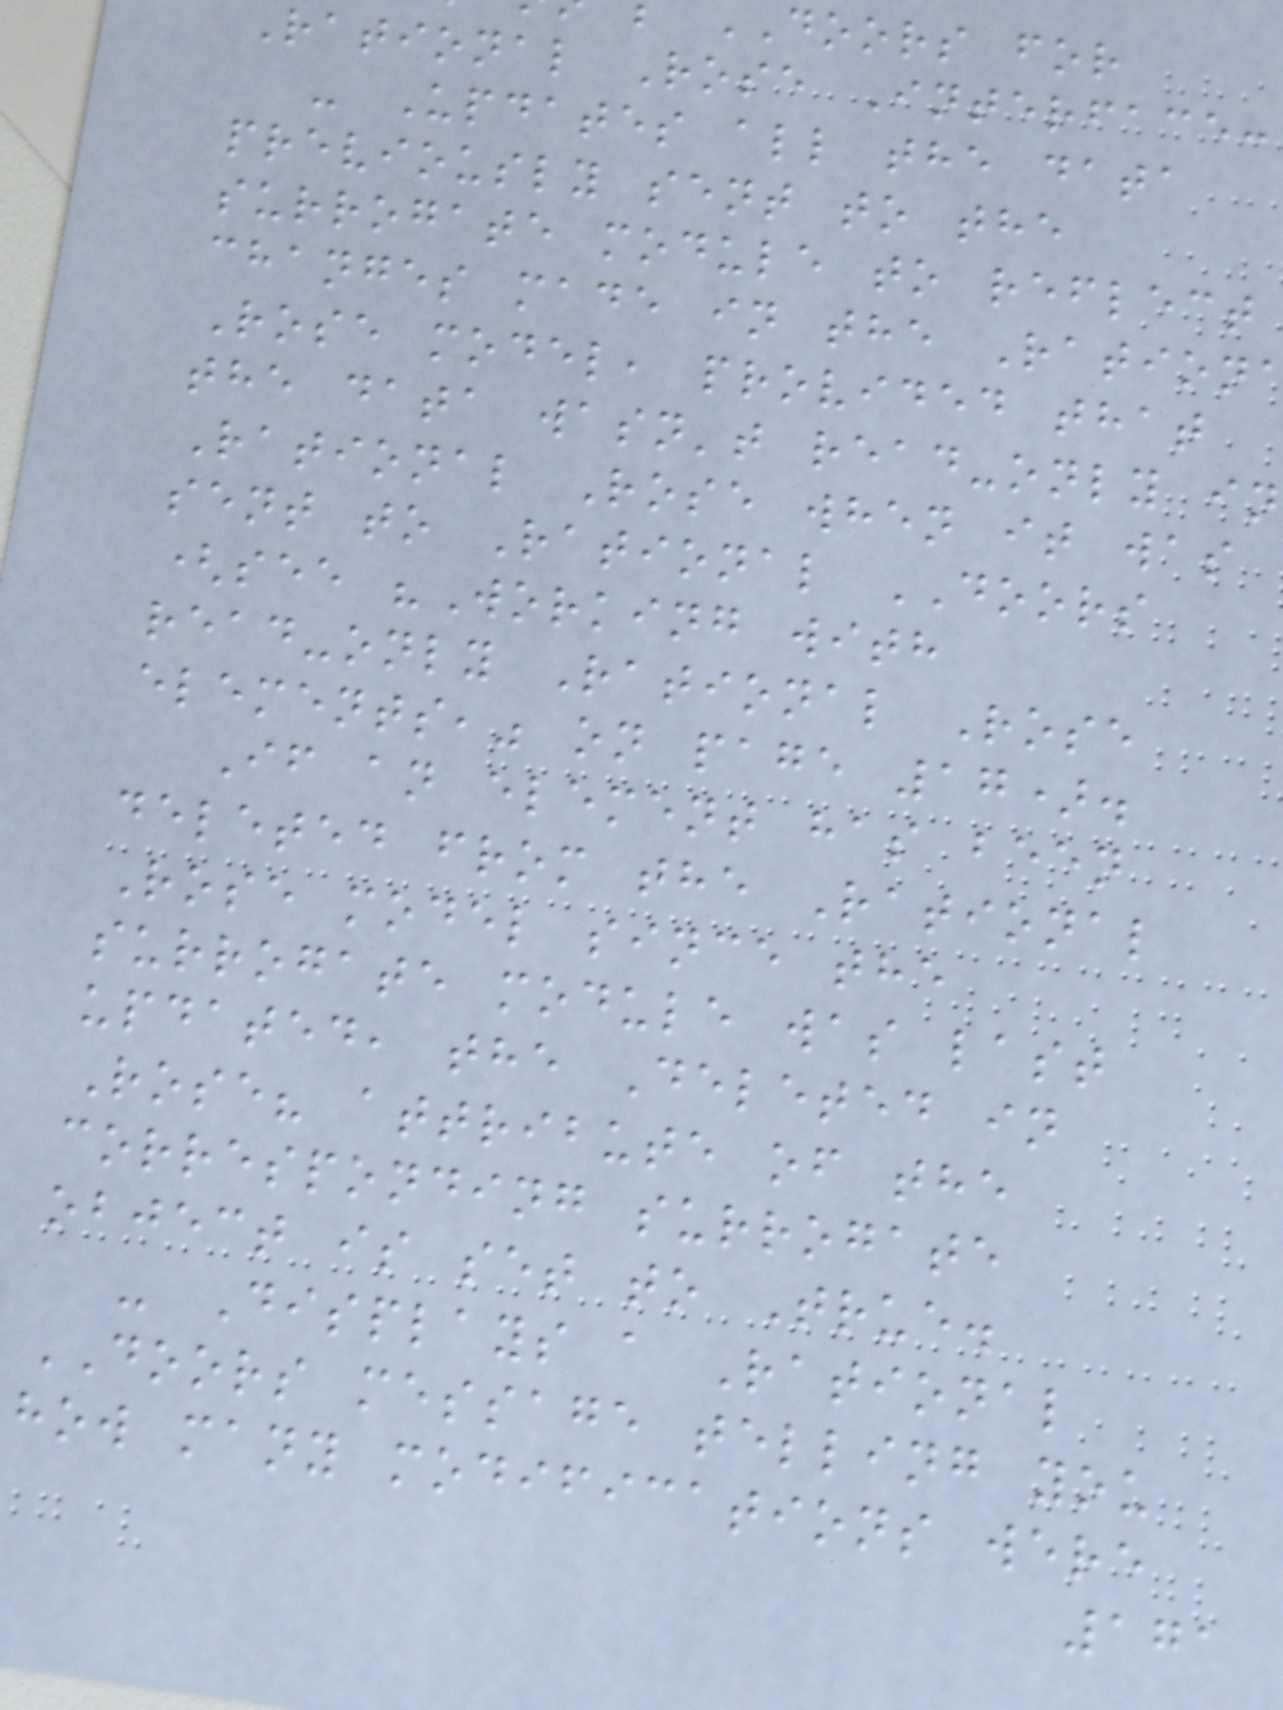doors for
Rational Rose Interface:
- Updates all the data
previously sent to the
surrogate module to reflect
changes made in the Ration
Rose model, provided that
the data wasn't read-only in
Rational Rose when it was
sent to Rational DOORS
(see "Working with
read-only Rational Rose
elements," on page 17).
If an element has been
deleted from the Rational
Rose model since the
surrogate module was last
updated, the Deleted in
Rose? attribute of the
corresponding surrogate
object is set to True.
- Displays a Rational
DOORS message telling you
how many modifications were
171
